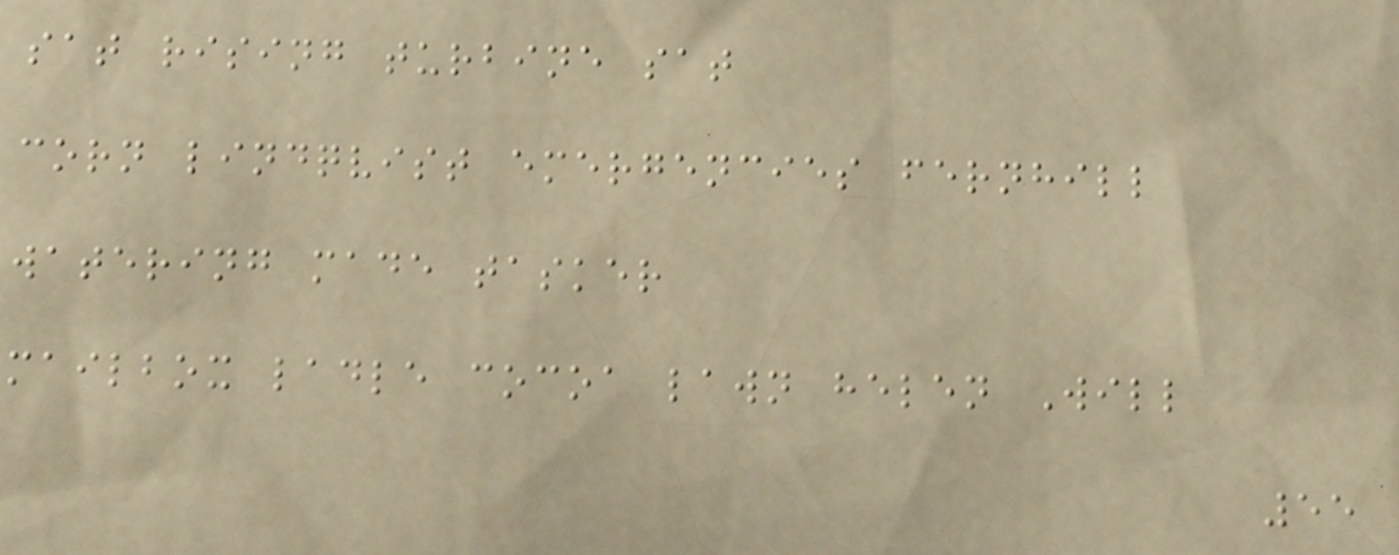sat rising turbine sat
corn lindqvist emergencies fernhill
watering made tasker
mailbox ladle cocoa lawn helen Will
55
